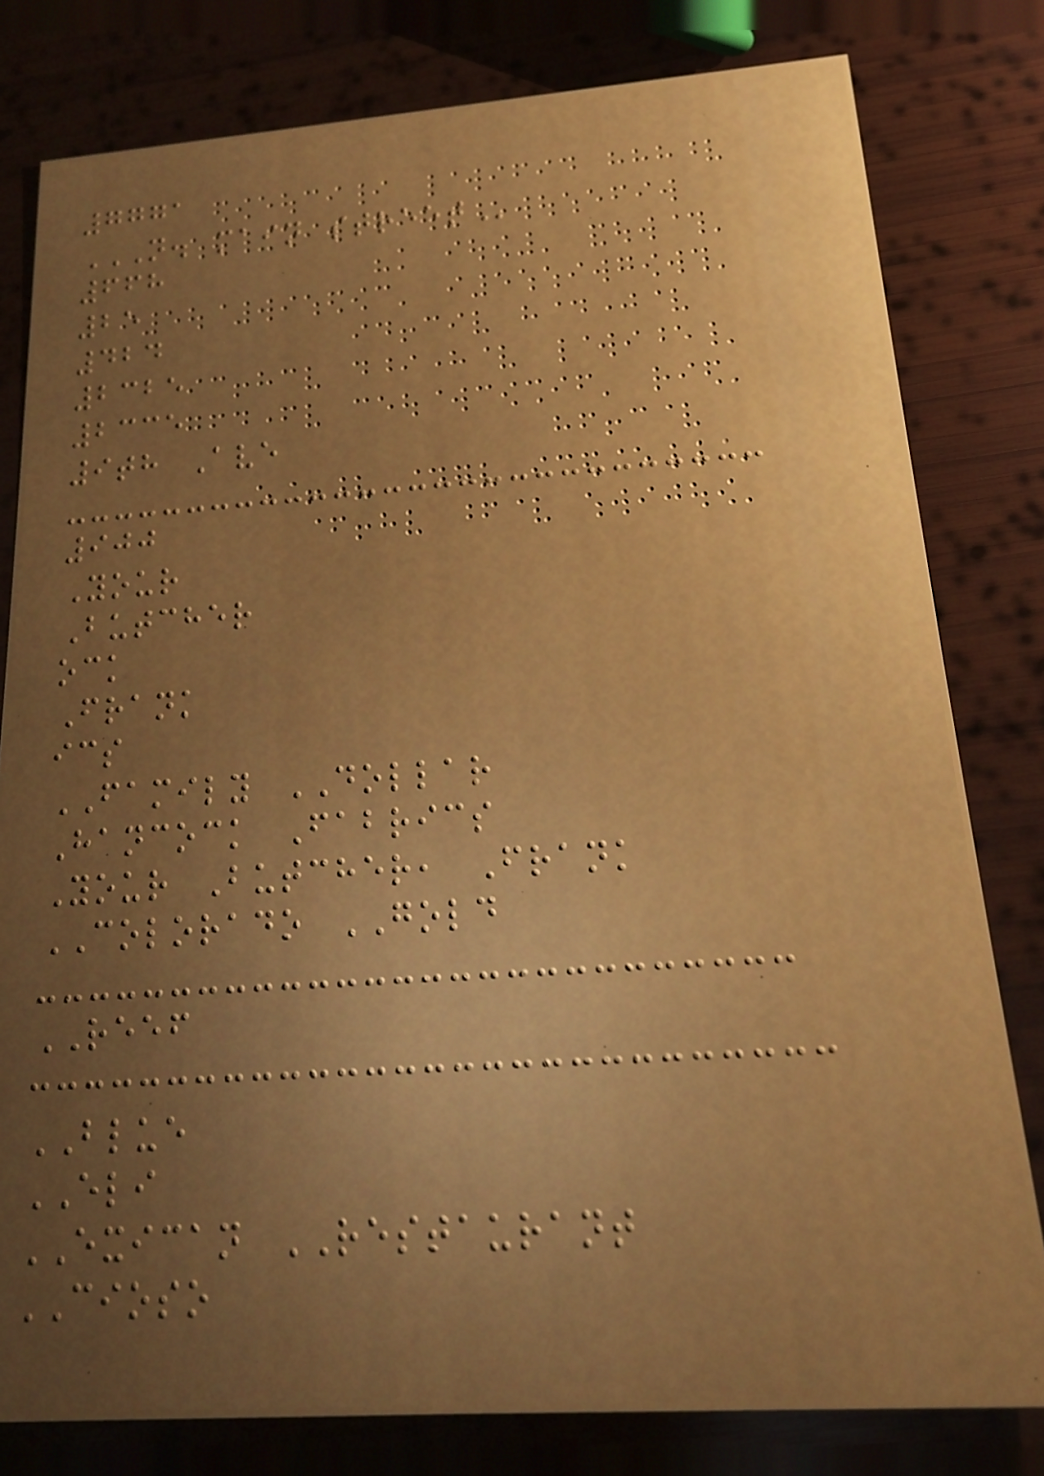7771
N. MAIN STREET
668
25
424
2325
2335
9th Ave
900
Your
Butcher
ock
Frank
ics
FAMILY DOLLAR
Hancock Fabrics
Your Butcher, Frank
COLORADO GOLD
REEF
BLUE
ELI
EXICAN RESTAURANT
CIOSO
